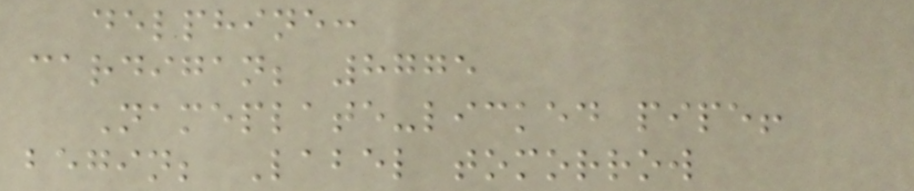delphine:
cardigan; 8775
Nameplate-licked pipe!
begin; Label tomorrow
